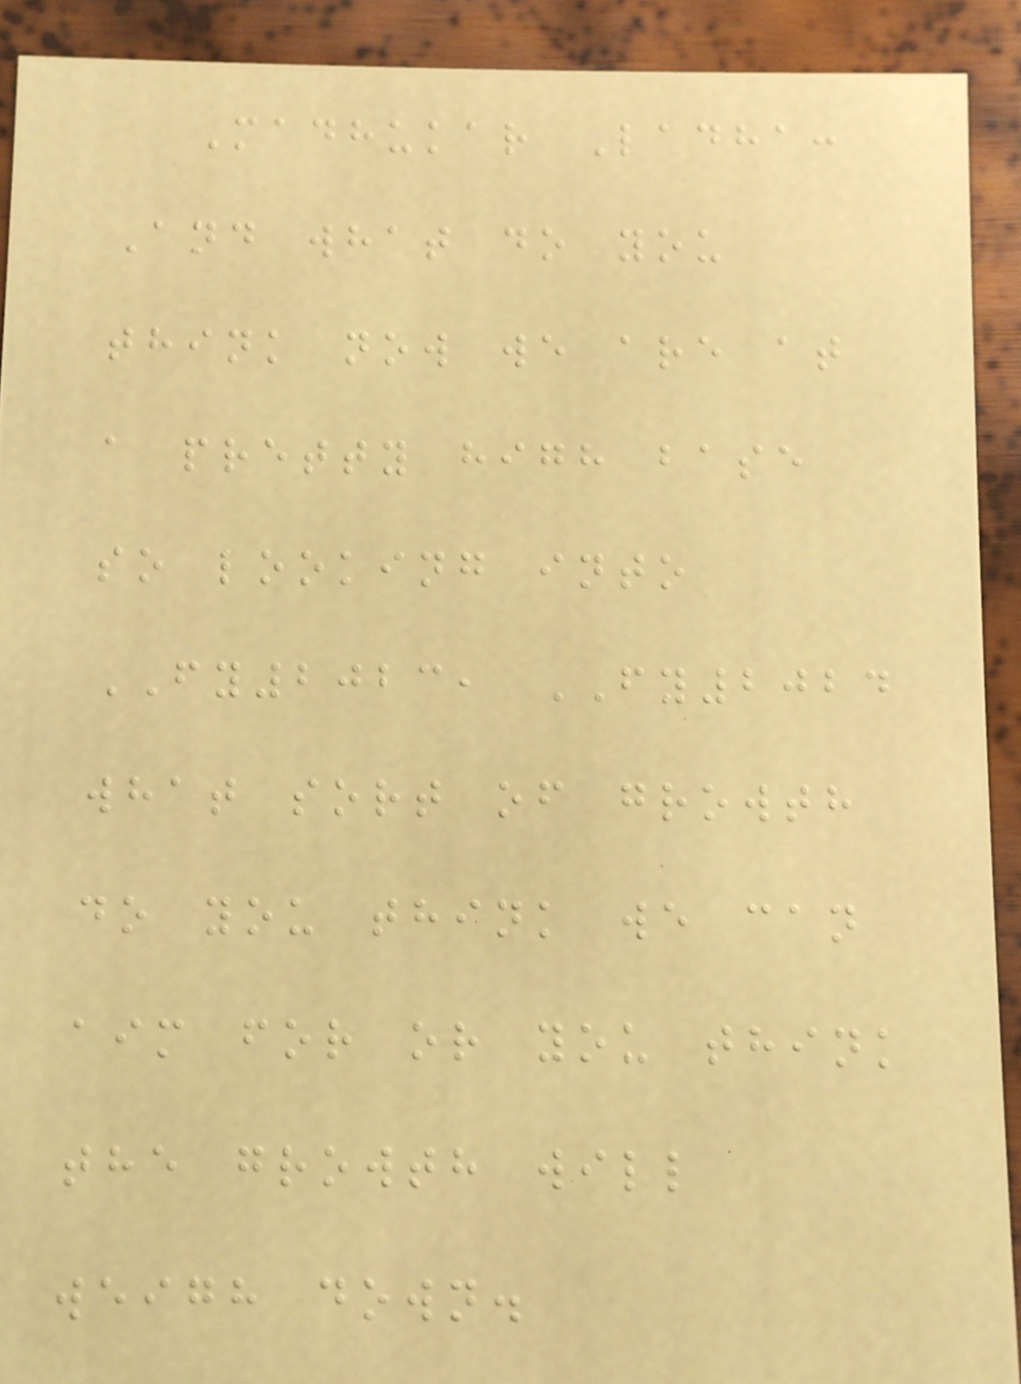Madhukar Ladha:
And what do you
think now we are at
a pretty high base
so looking into
FY2023, FY2024
what sort of growth
do you think we can
aim for or you think
the growth will
weigh down.
